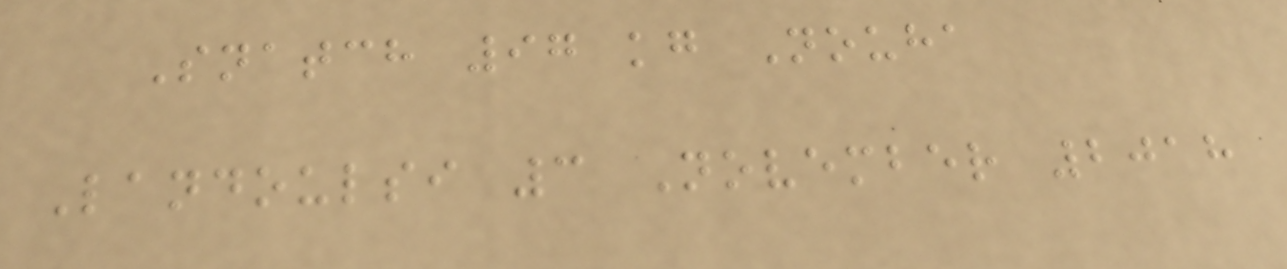Snatch 97 kg Nouha
Landoulsi 3 November 2018
